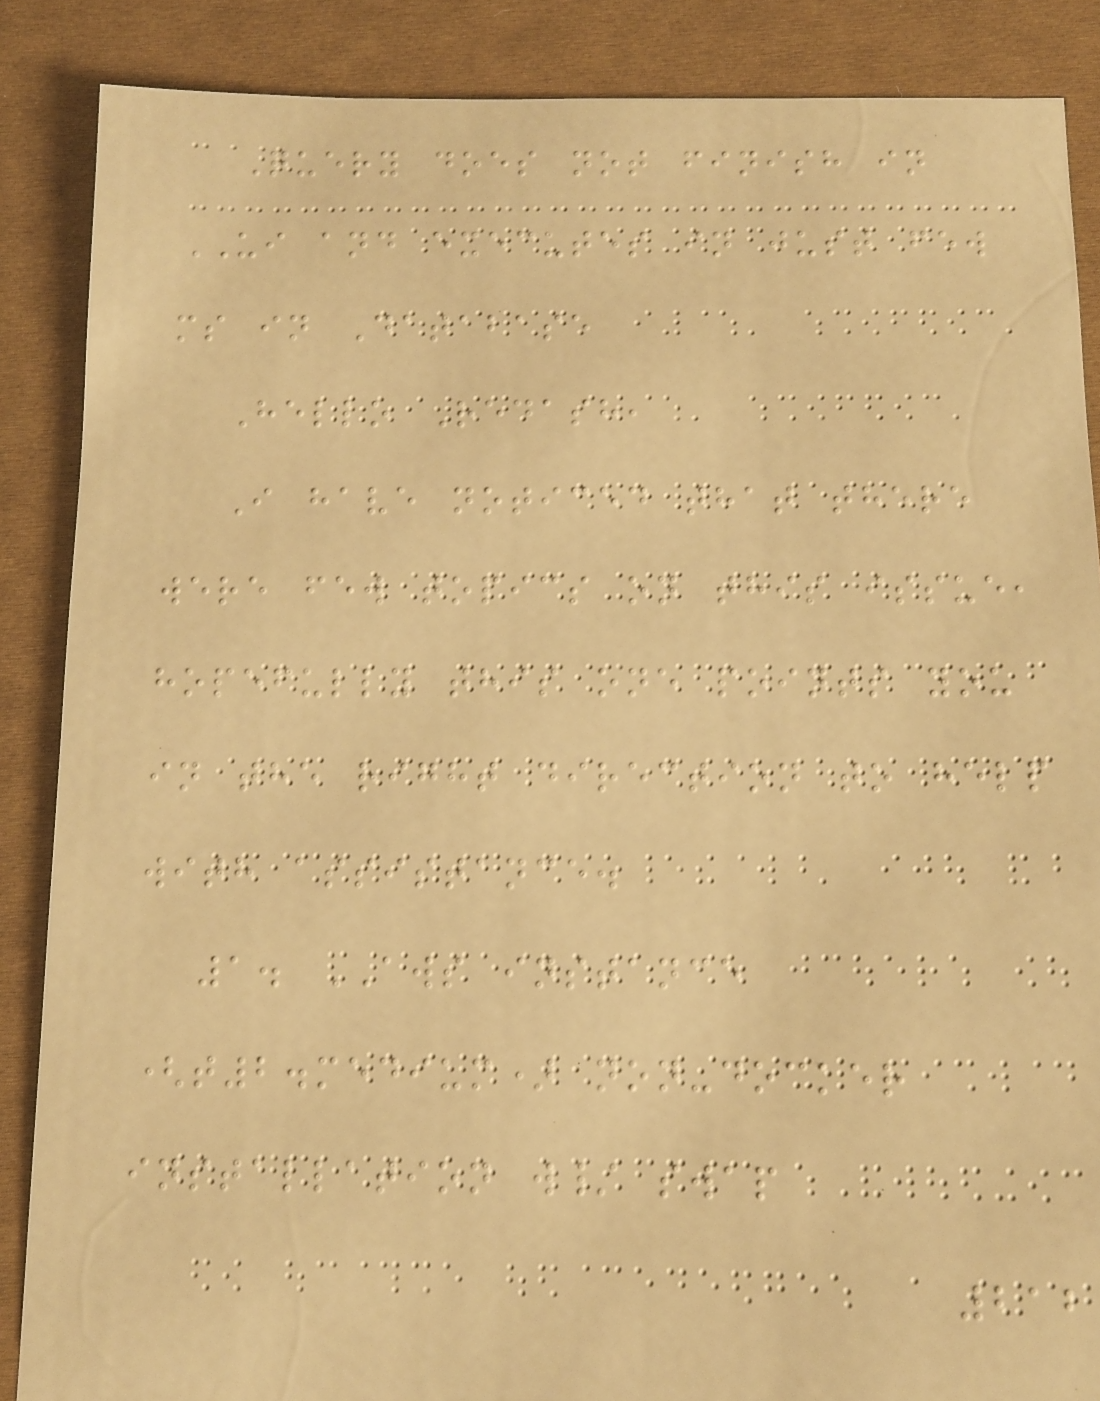Query does not finish in
UI and executes in just few
ms in Database
Hello Redash,
I have noticed that there
were few topics on this issue,
hopefully this one points you
in the right direction to help
with assistance.
1. AWS instance
(t2.medium) non-docker
installation w/ swap
212
